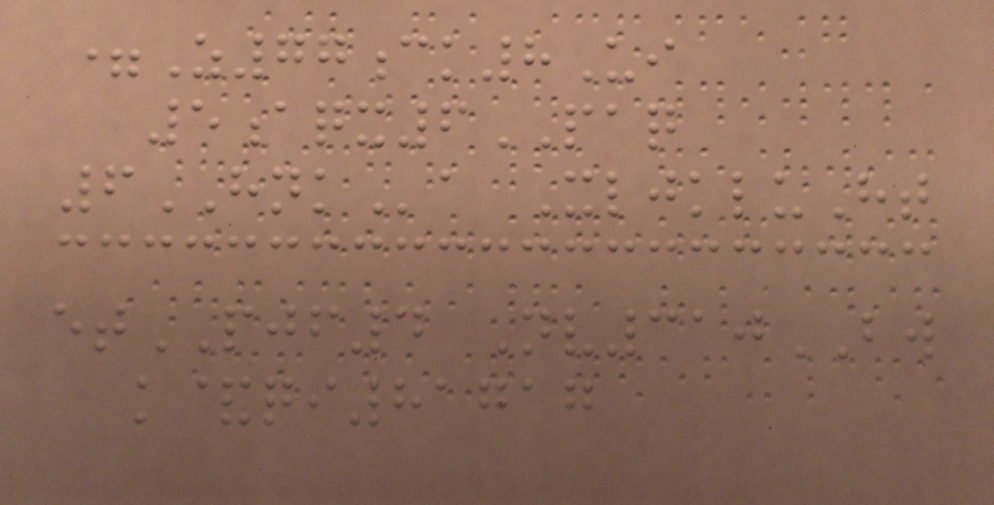=Z77ck8Ui
5aqx6PAQ
6HNKa XljkluHt
etPJF4 Nv310BW
k&qi81717
